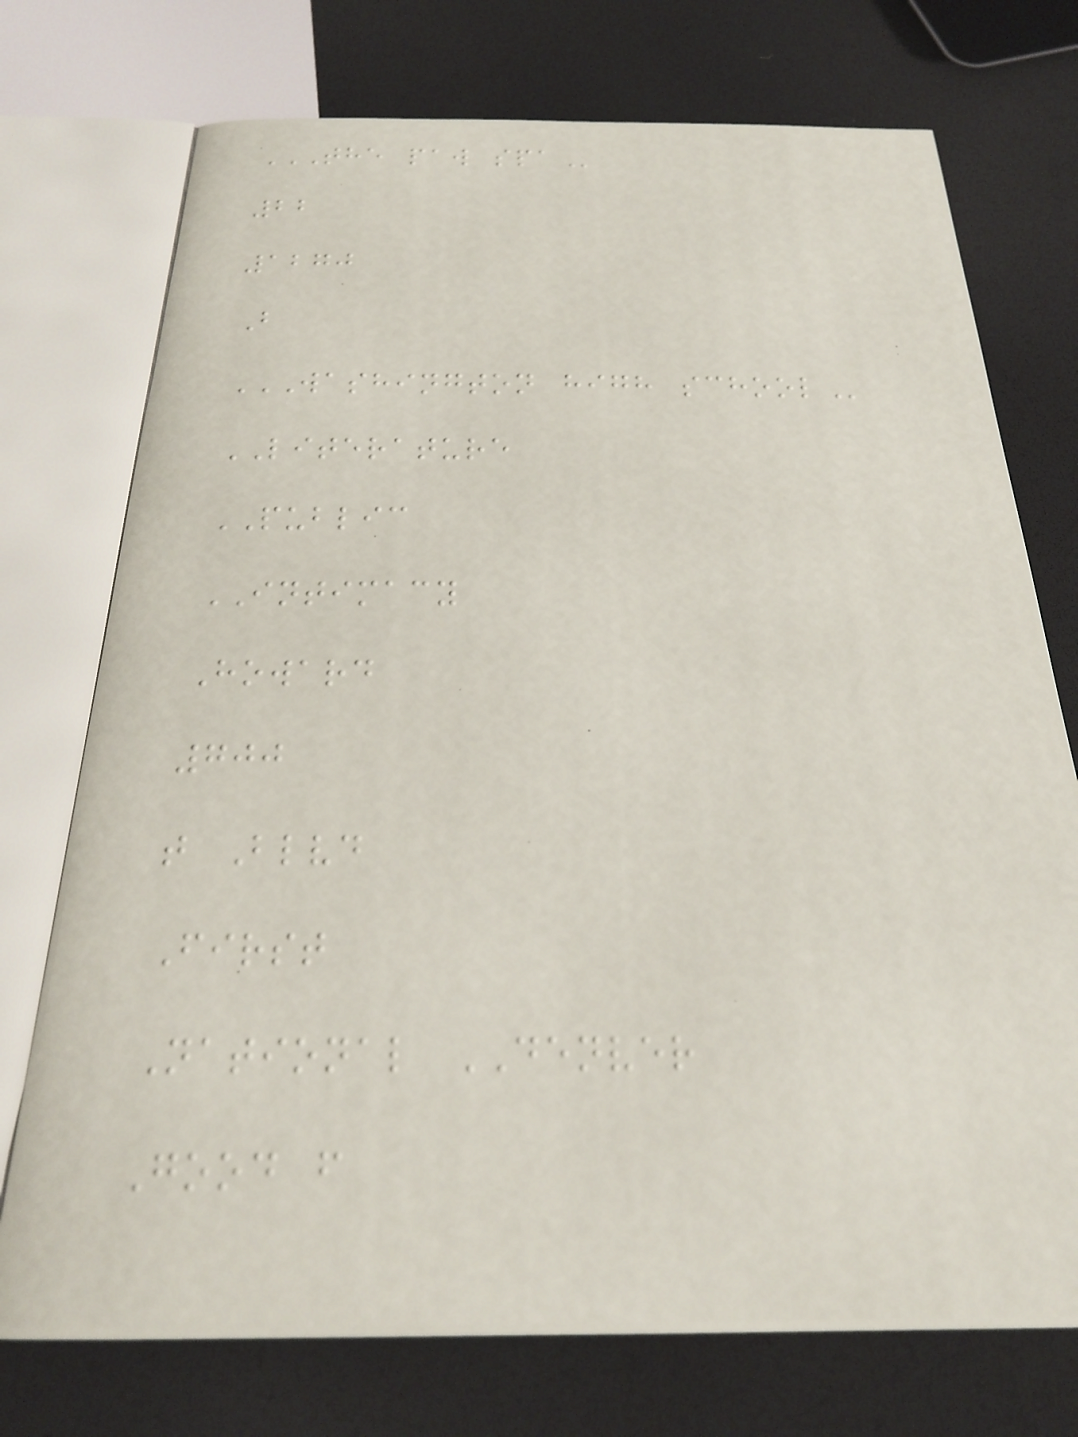THE PAW SPA
22
1270
B
WASHINGTON HIGH SCHOOL
LITERATURE
PUBLIC
INTIMACY
Howard
700
t Blvd
First
National DENVER
Good f
